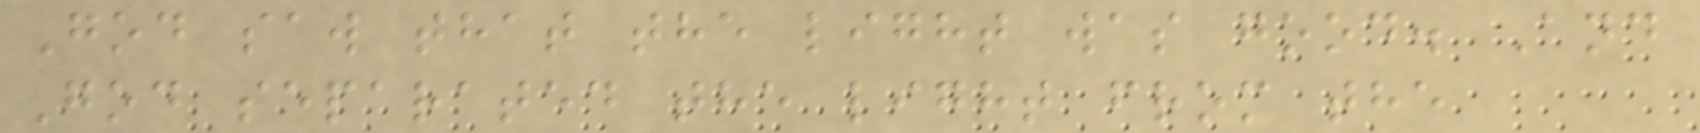God saw that the light was good. And
God separated the light from the
